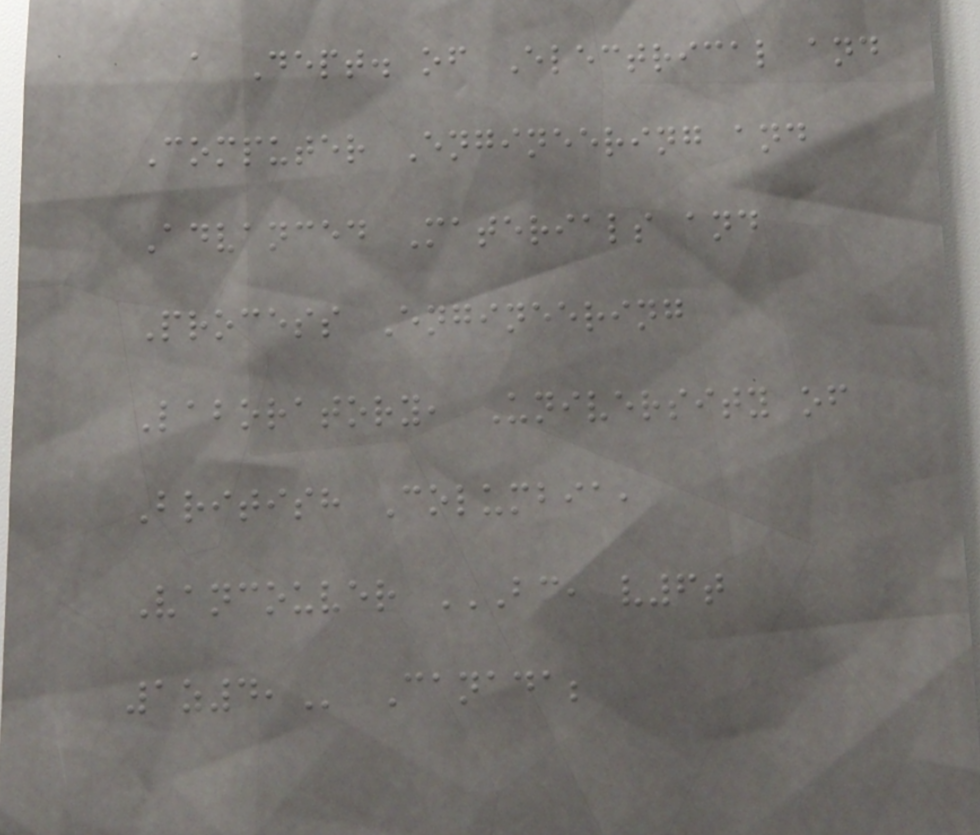a Dept. of Electrical and
Computer Engineering and
Advanced Materials and
Process Engineering
Laboratory, University of
British Columbia,
Vancouver BC, V6T
1Z4, Canada;
